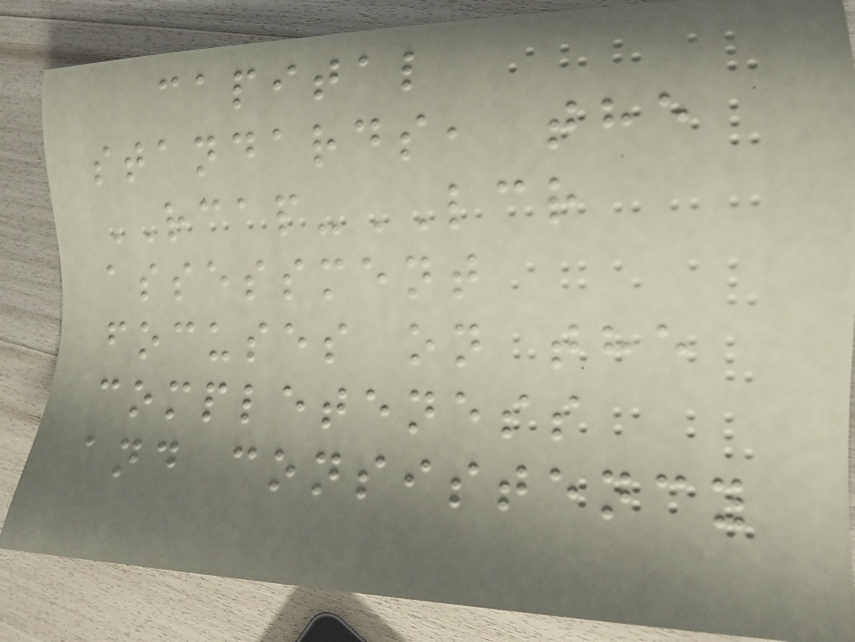capital
standards, the
RCAP-LCR
assessment
focuses on the
completeness
and consistency
